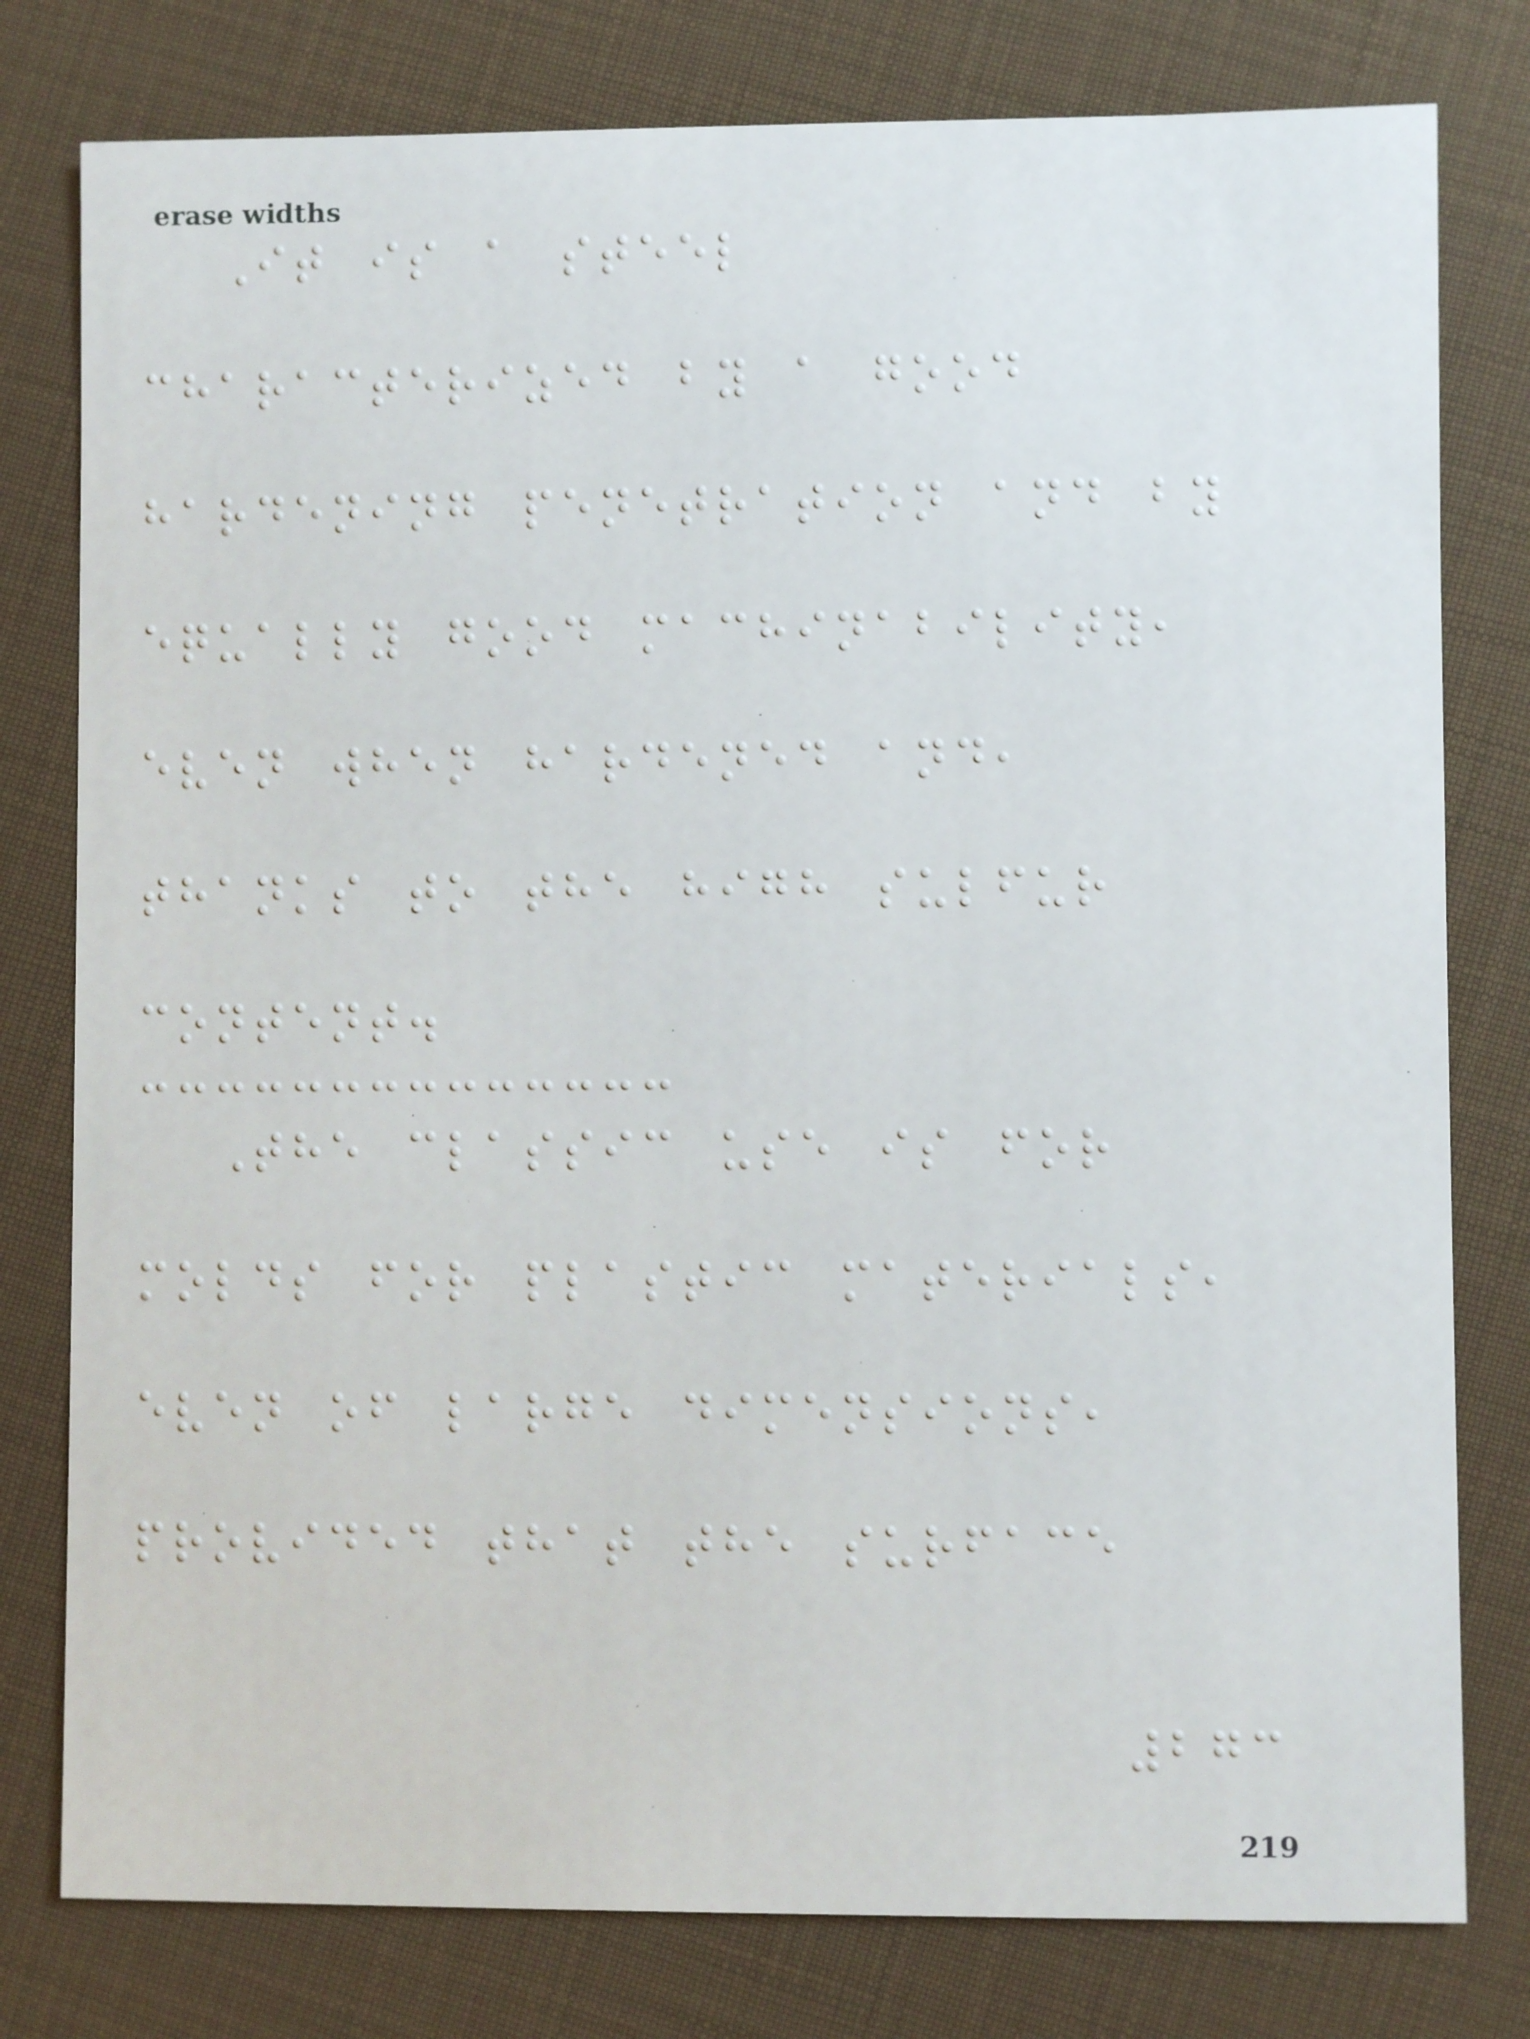It is a steel
characterized by a good
hardening penetration and by
equally good machinability,
even when hardened and,
thanks to the high sulfur
content.
The classic use is for
molds for plastic materials,
even of large dimensions,
provided that the surface
273
